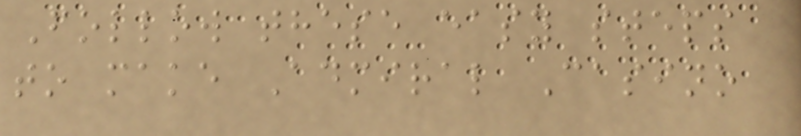Follow these easy steps
to make Admiral Casino
